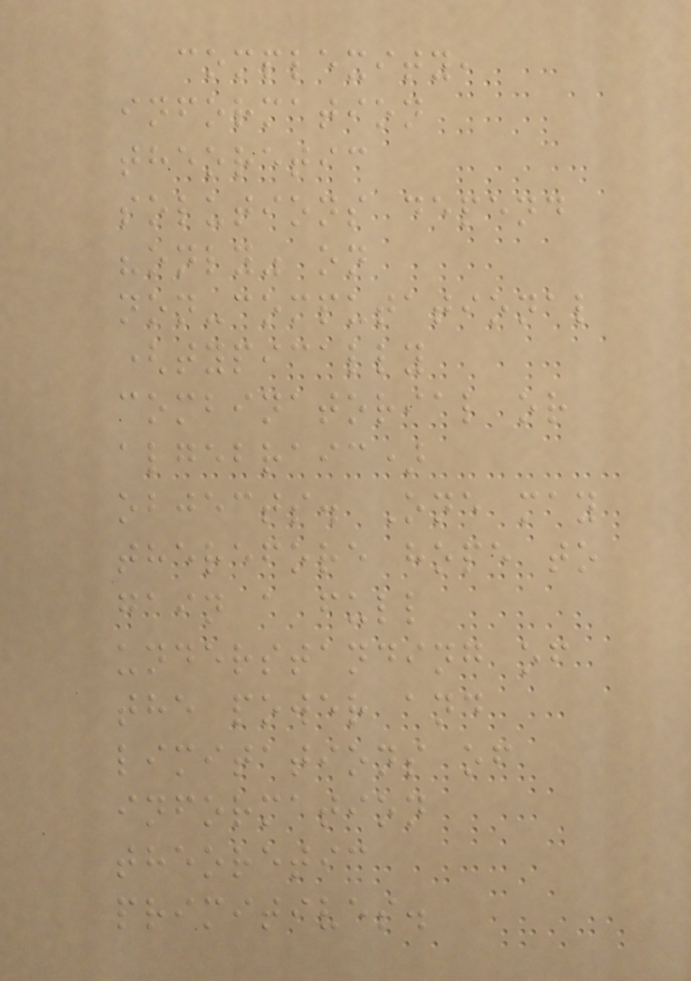complexity,
information
theoretic
solutions depend
"only" on
non-computational
(typically
combinatorial or
algebraic)
objects. One may
therefore hope to
gain a full
understanding of
the power and
limitations of
information
theoretic
primitives.
